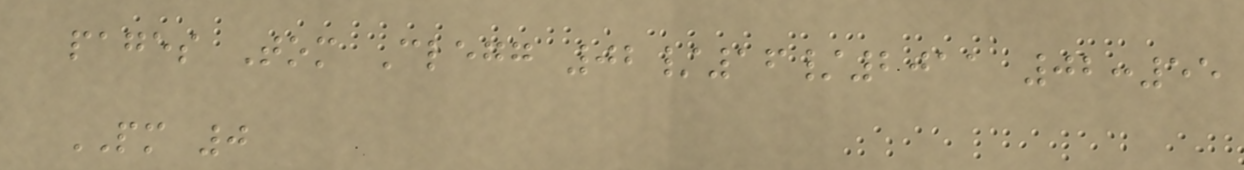pages Tom Clegg 02/16/2011 02:55
PM 0
